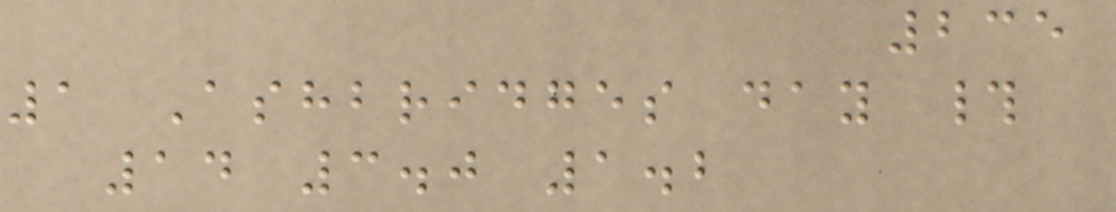235
1 Ashbridges day #
14 3.0 1.2
